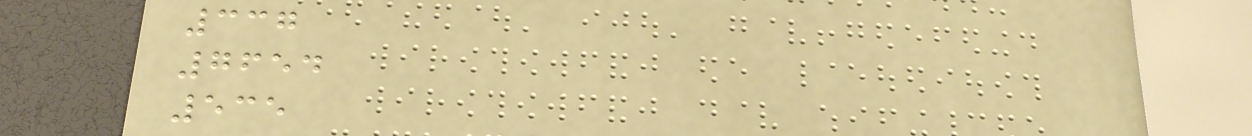337
7654
535
